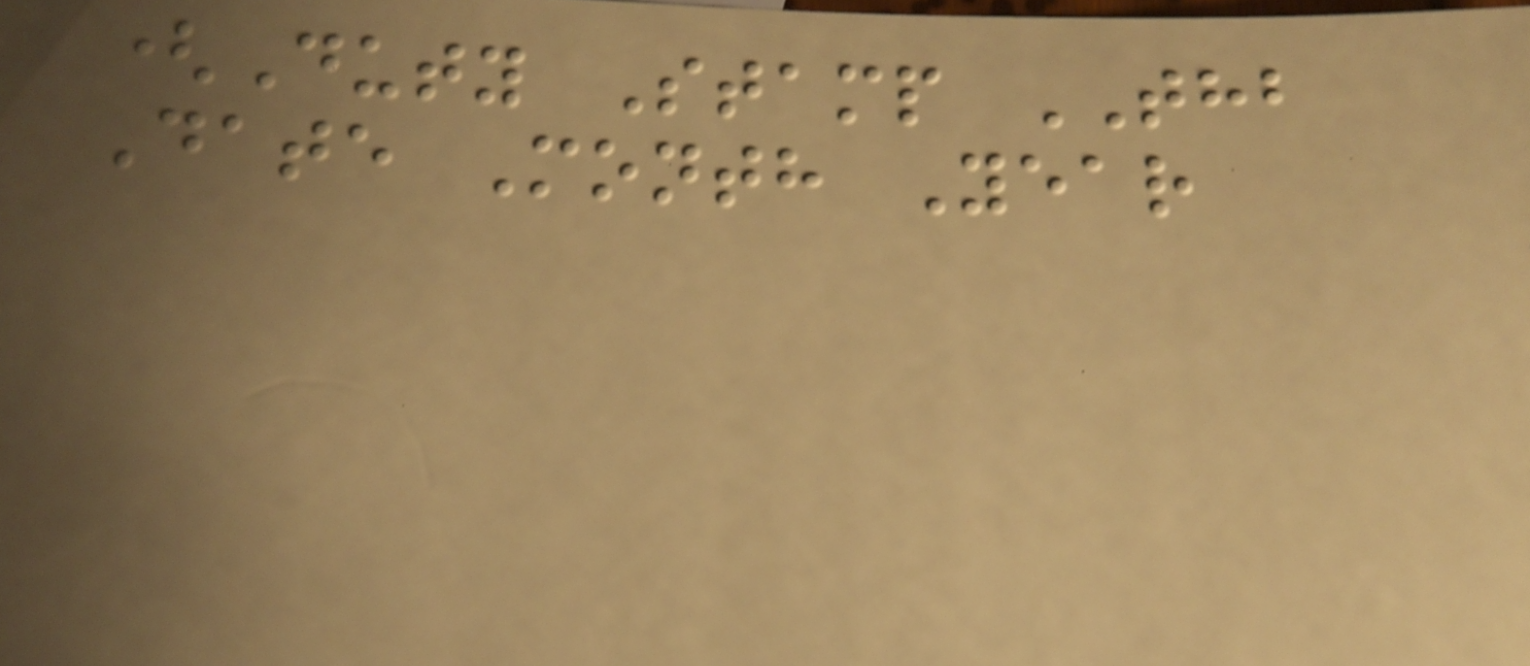(Duty Stamp THB
Date Month Year
